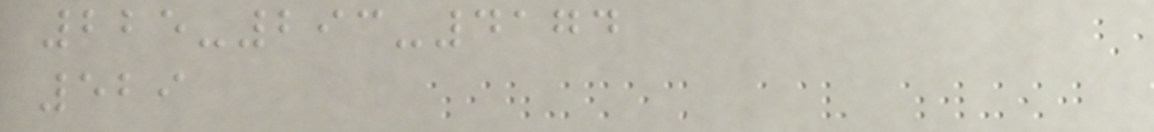225-293-4174
529
